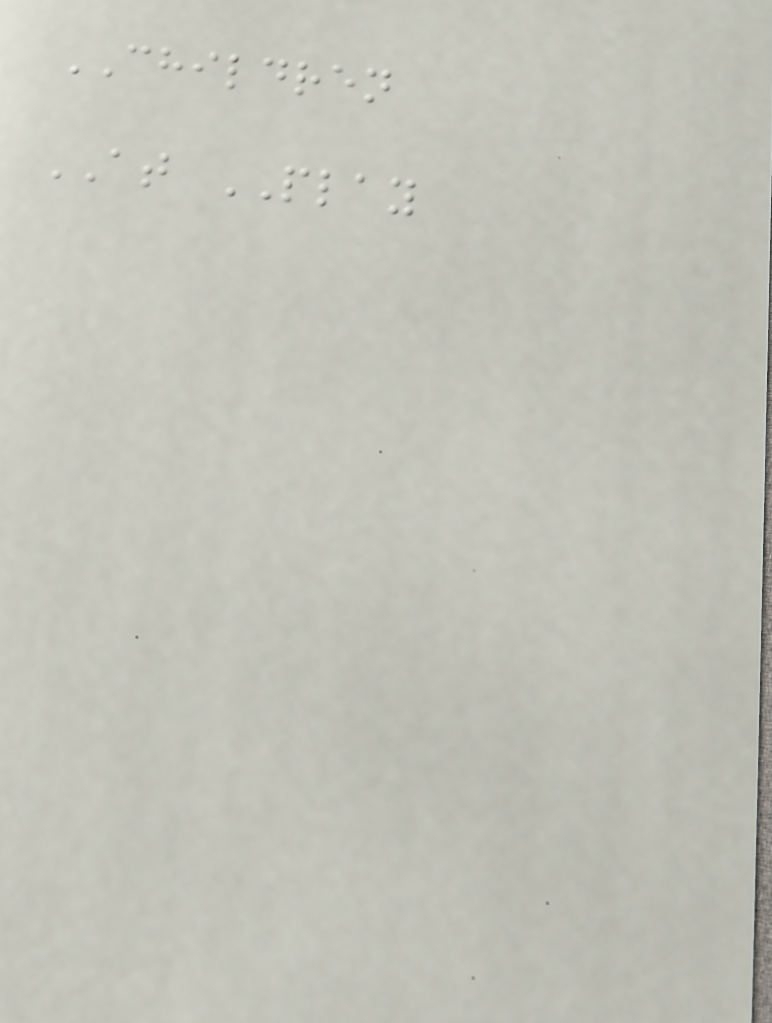CHILDREN
AT PLAY
